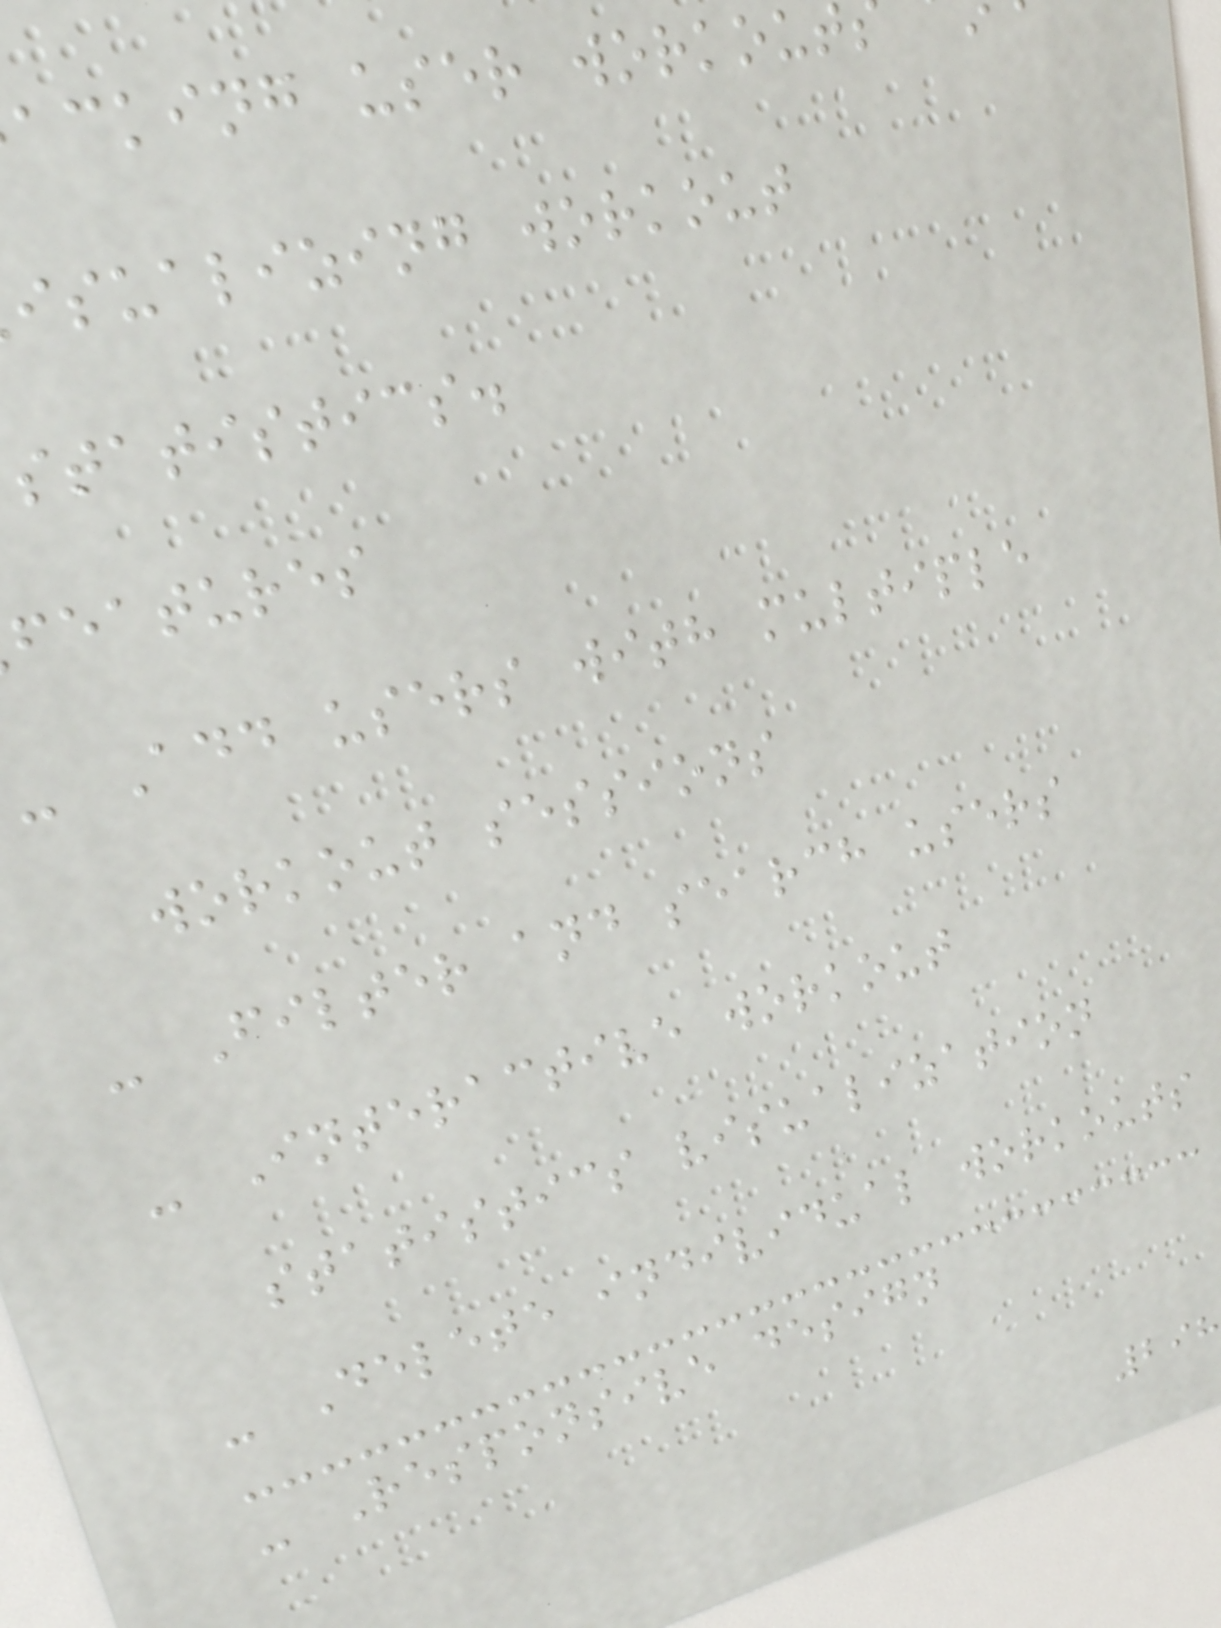acking user workout
isualizing workout
statistics.
features
- Add users with multiple
workout sessions
- Filter and search users
- Interactive workout
statistics visualization
- Delete individual workouts
- Responsive design
298
